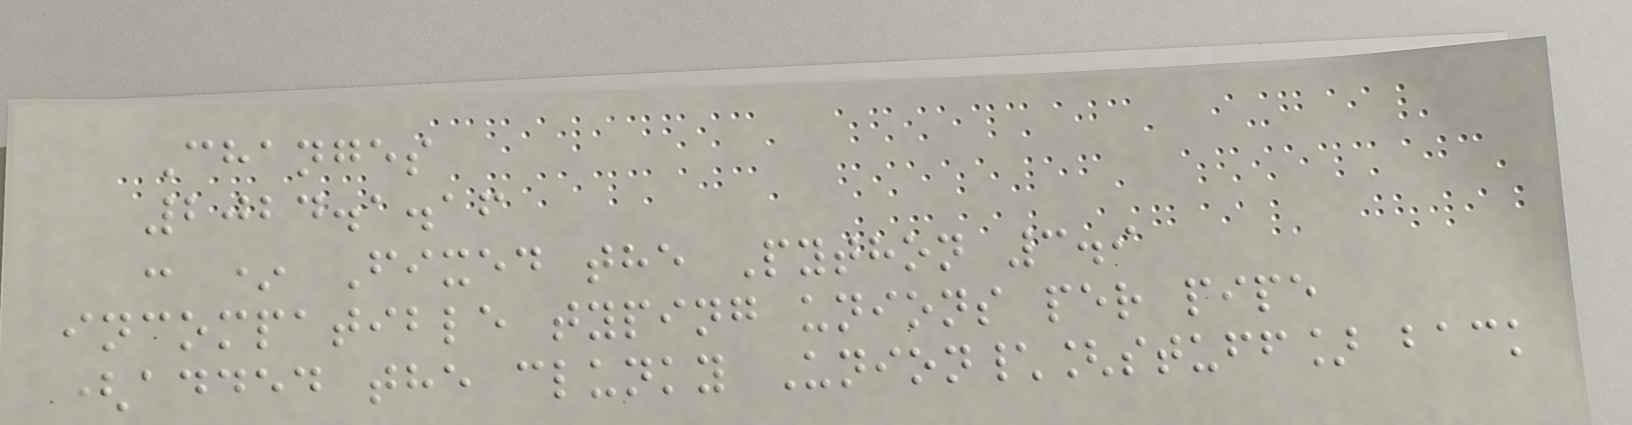Changes
2024.1.16
: * Fixed the Python 3.9
incompatible typing unions per pipe
(added the clunky Union\[stuff] back
